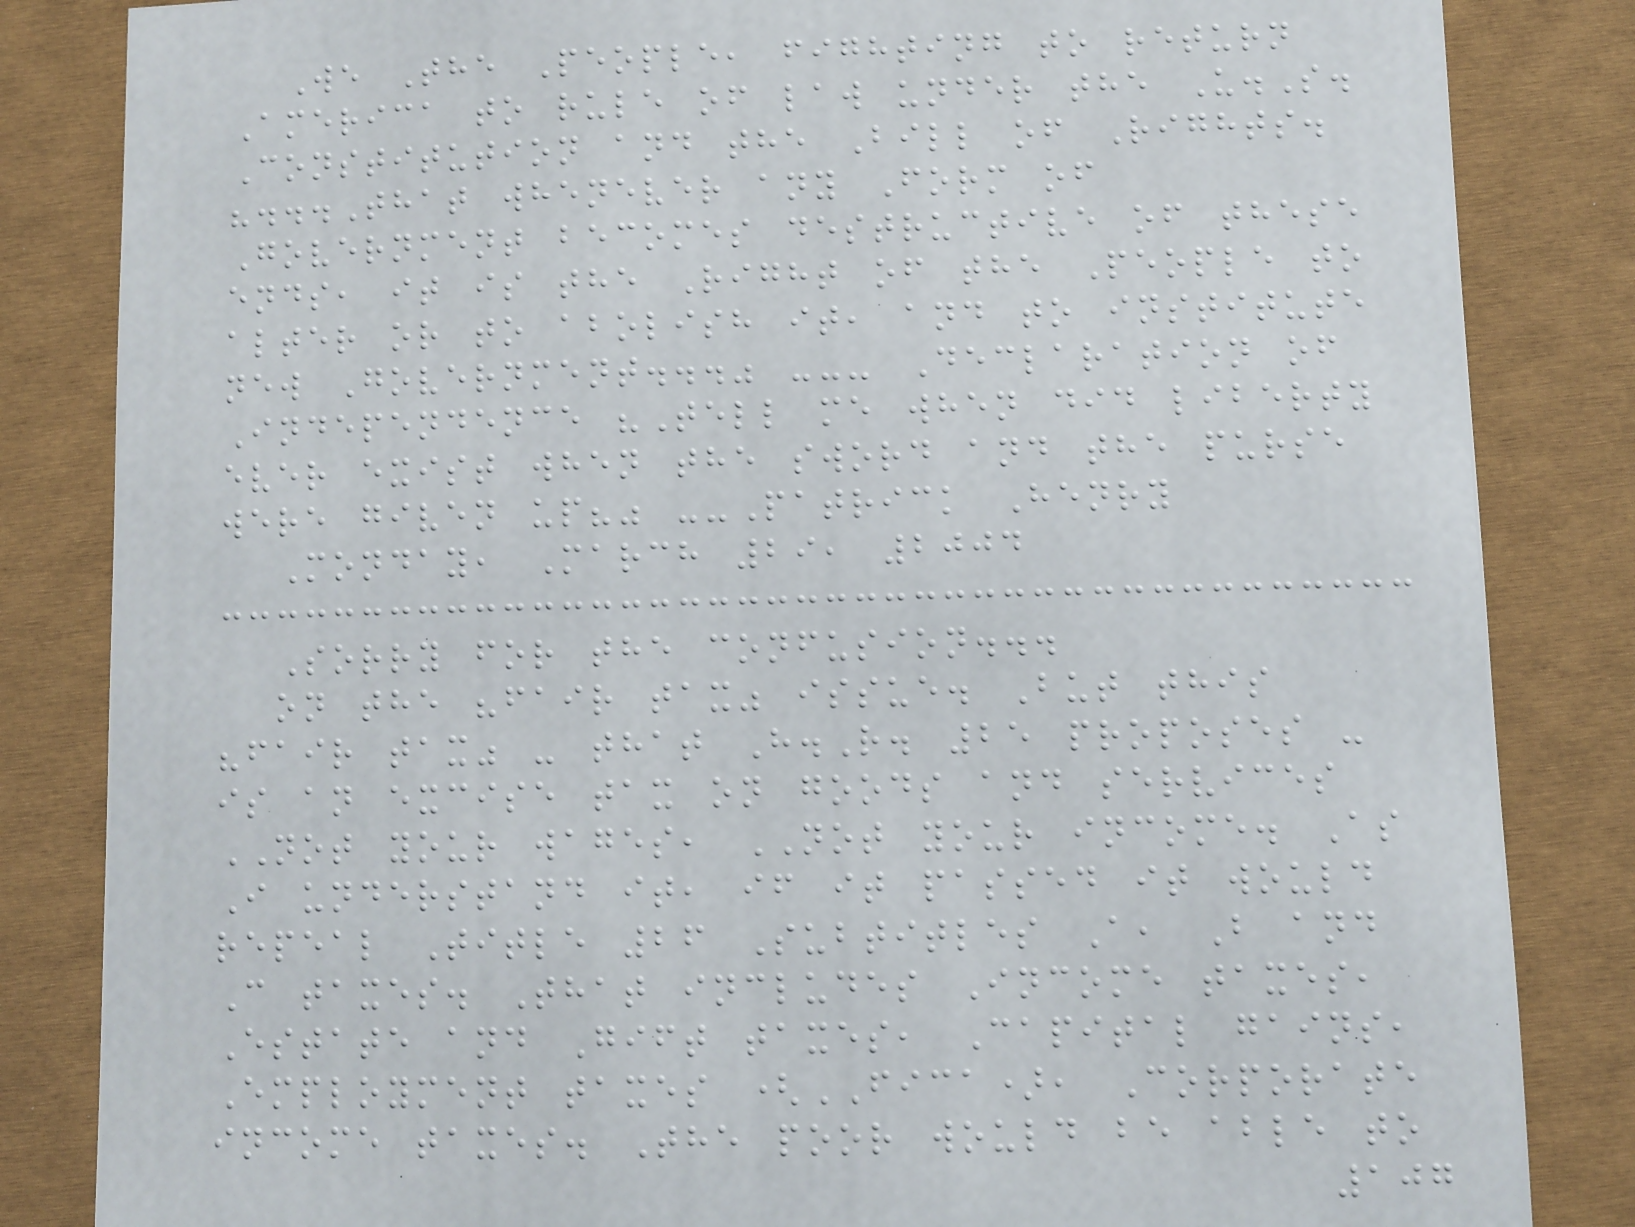We The People, fighting to return
America to rule of law under the U.S.
Constitution and the Bill of Rights.
"...That whenever any Form of
Government becomes destructive of these
ends, it is the Right of the People to
alter or to abolish it, and to institute
new Government..." --- Declaration of
Independence "Tell me when did liberty
ever exist when the sword and the purse
were given up?" --Patrick Henry
Monday, March 29, 2004
Sorry for the confusion...
on the "fair tax" issue. But this
"fair tax" - that H.R. 25 proposes -
is an excise tax on goods and services
NOT your wages, NOT your income. As
I understand it, if it passed it would
repeal Title 26 Subtitles A, B and
C taxes. That includes Income taxes,
Estate and Gift taxes, Capital gains,
Employment taxes (FICA), Corporate
income taxes. The poor would be able to
107
